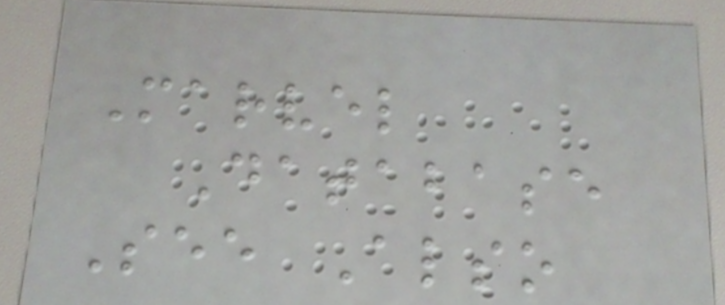Marvel
Database
See Also
